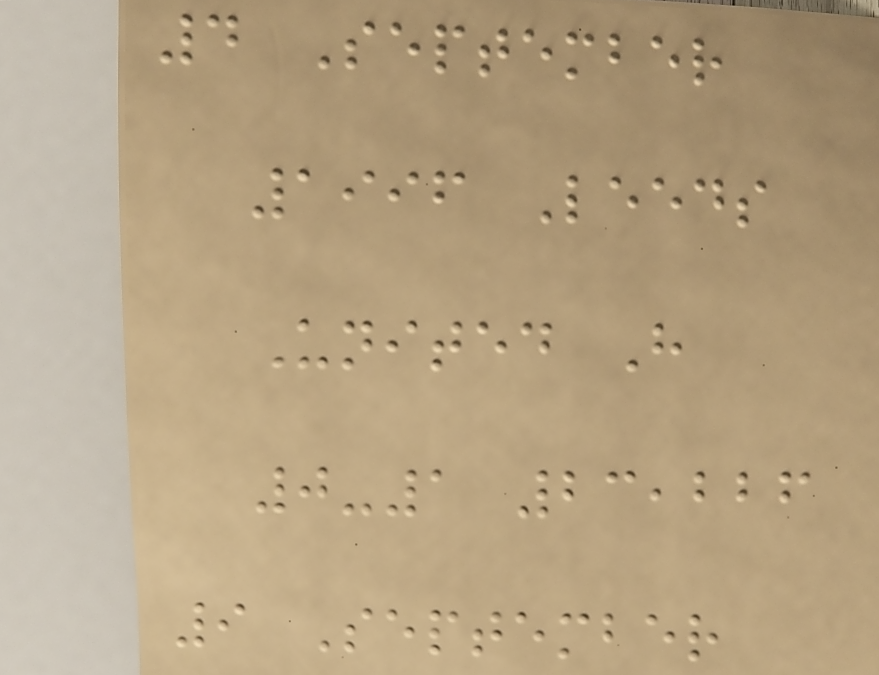4 September
1996 Leeds
United H
0-1 23,226
9 September
